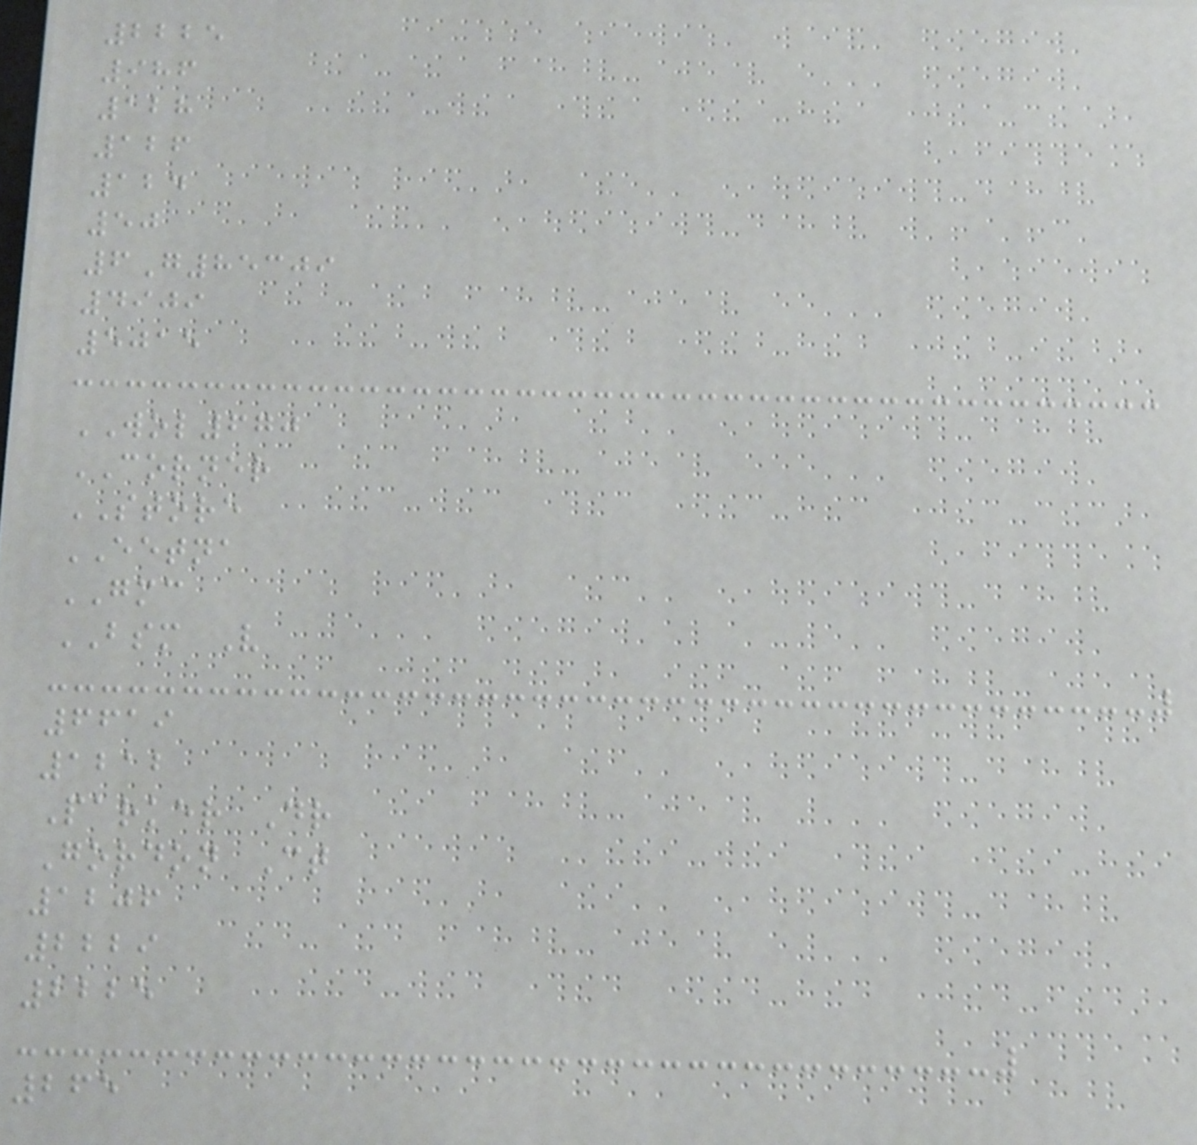2225
986
128
126
124
50
6G85309
4909
5015
WOL670
CORNER
STORE
EETNA
GMC
BSM V
6619
1212
Parker Dr
Gordon Ct
1206
2229
2225
265
